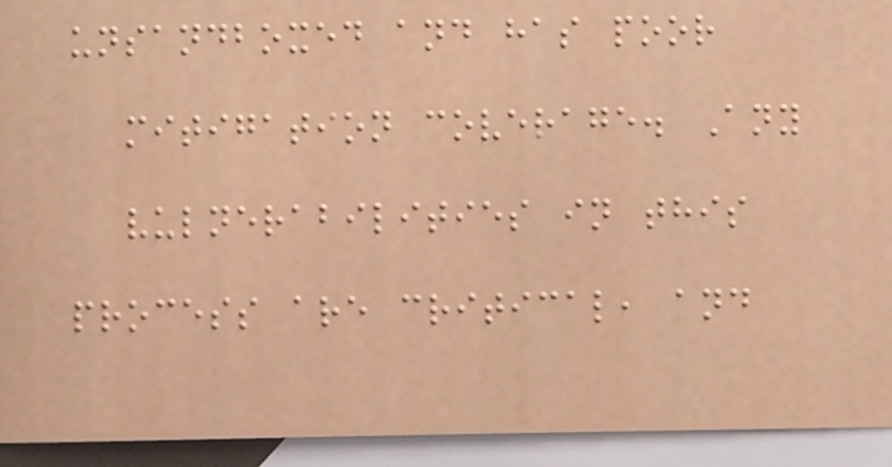unsandboxed and has poor
mitigation coverage. Any
vulnerabilities in this
process are critical, and
